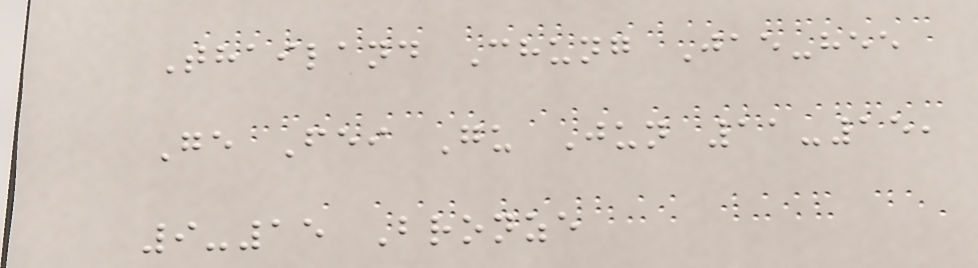Thailand Chung Jae-hee
Ge Fei Gu Jun 11-15,
9-15 Bronze
